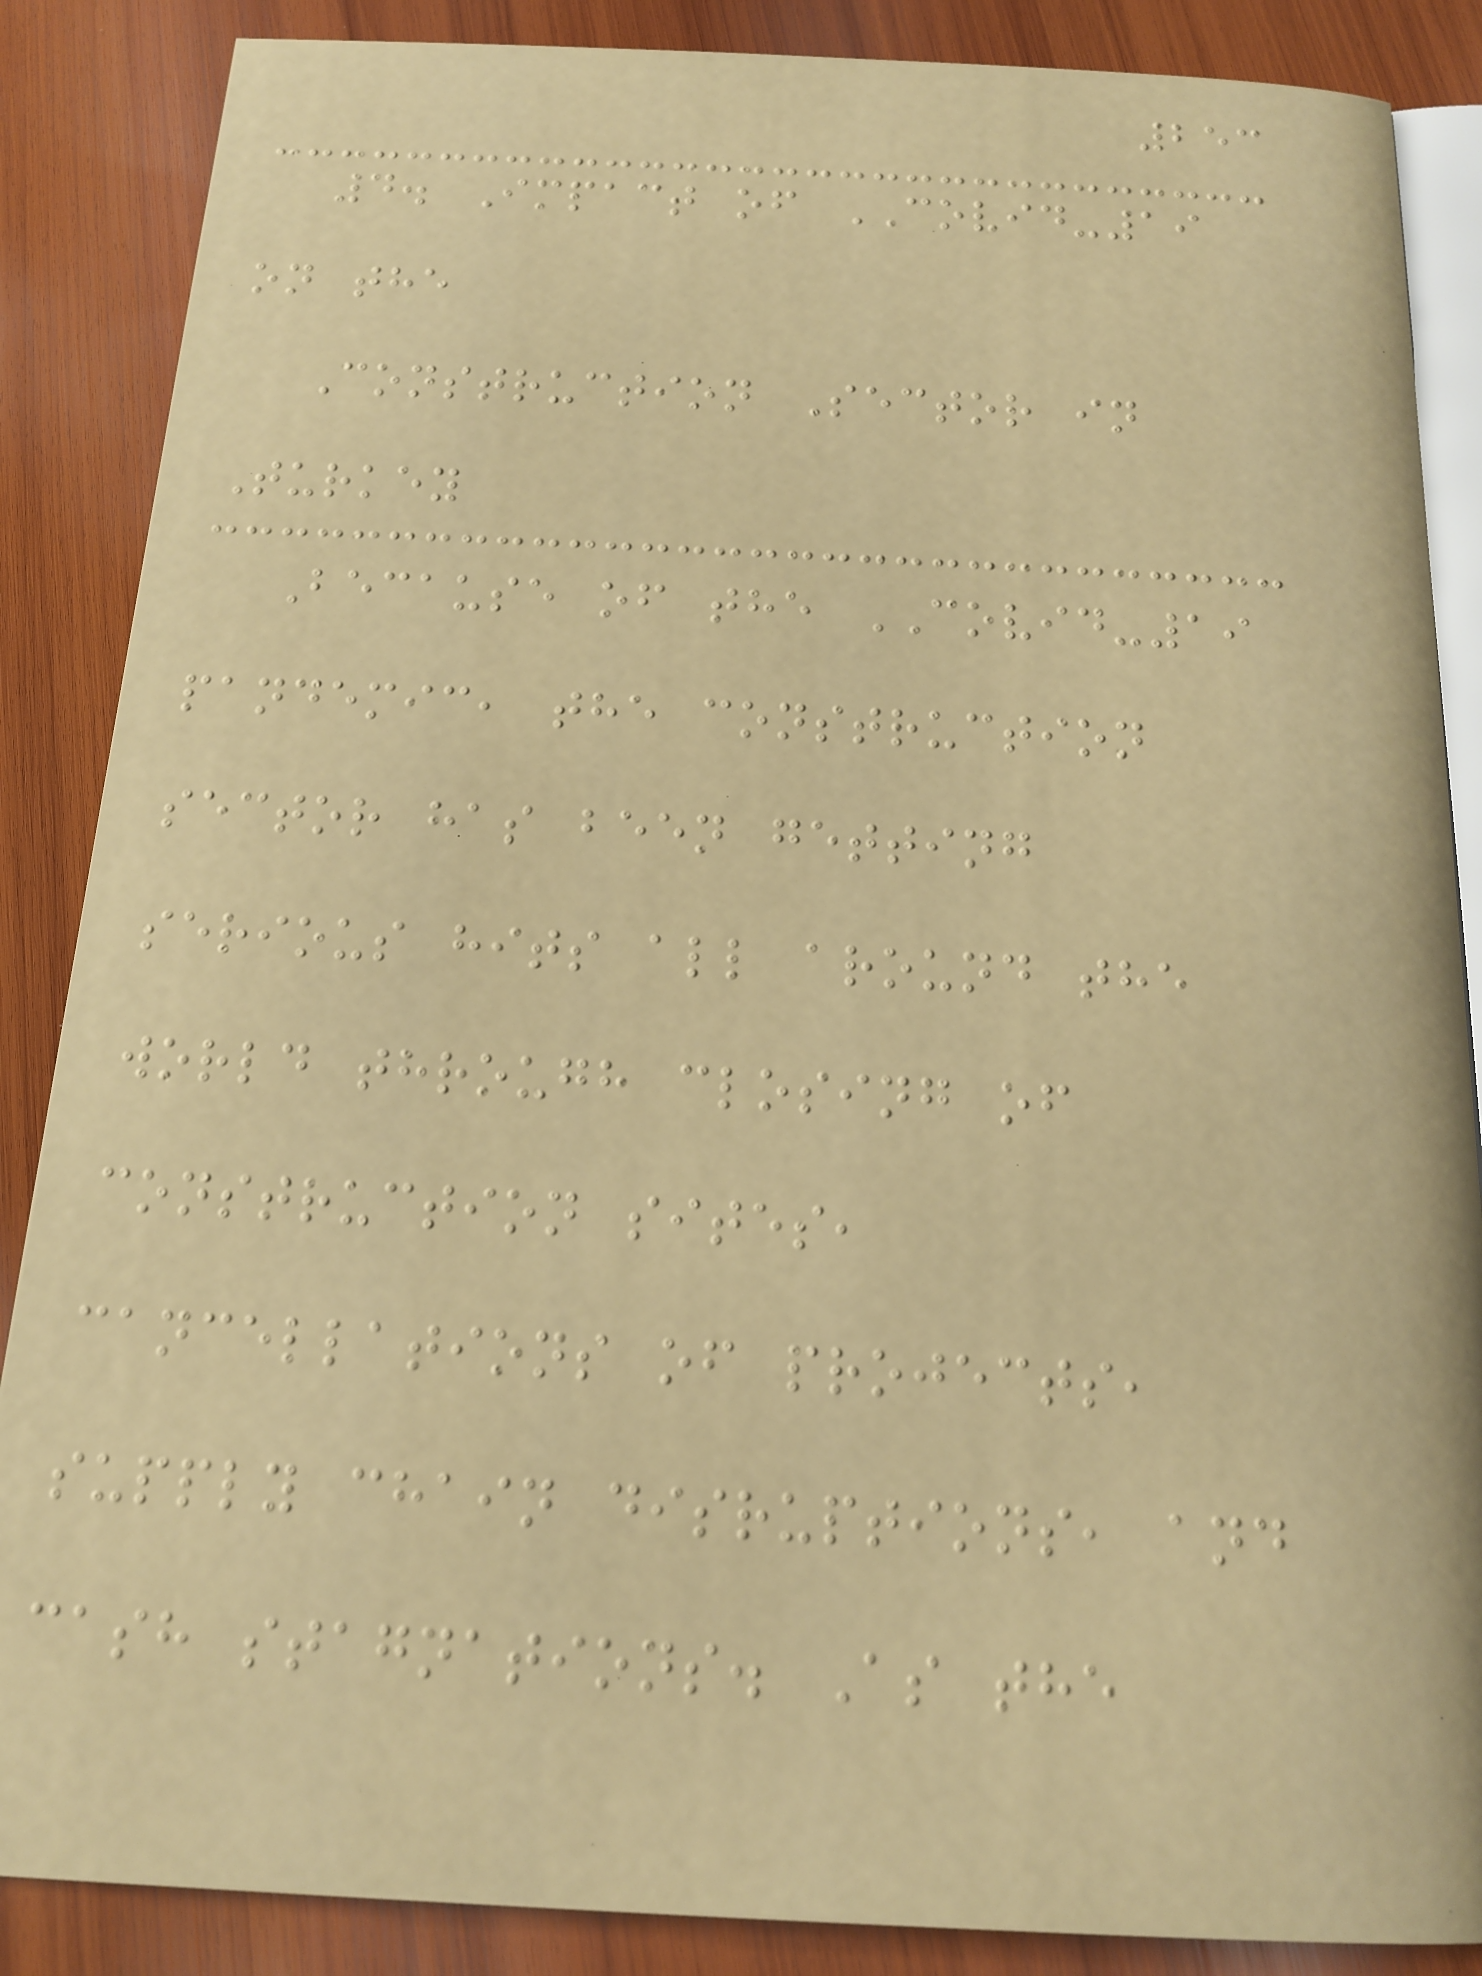253
4. Impact of COVID-19
on the
Construction Sector in
Turkey
Because of the COVID-19
pandemic, the construction
sector has been getting
serious hits all around the
world through closing of
construction sites,
cancellations of projects,
supply chain disruptions, and
cash stagnations. As the
